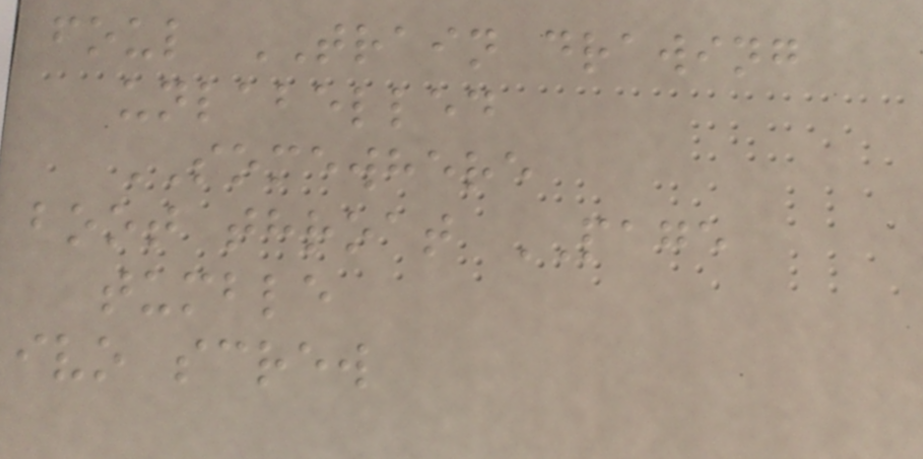foul TRAIN drawing
unlabelled
SOMEWHERE
boot throat PAGE
tumble
ivo screw
